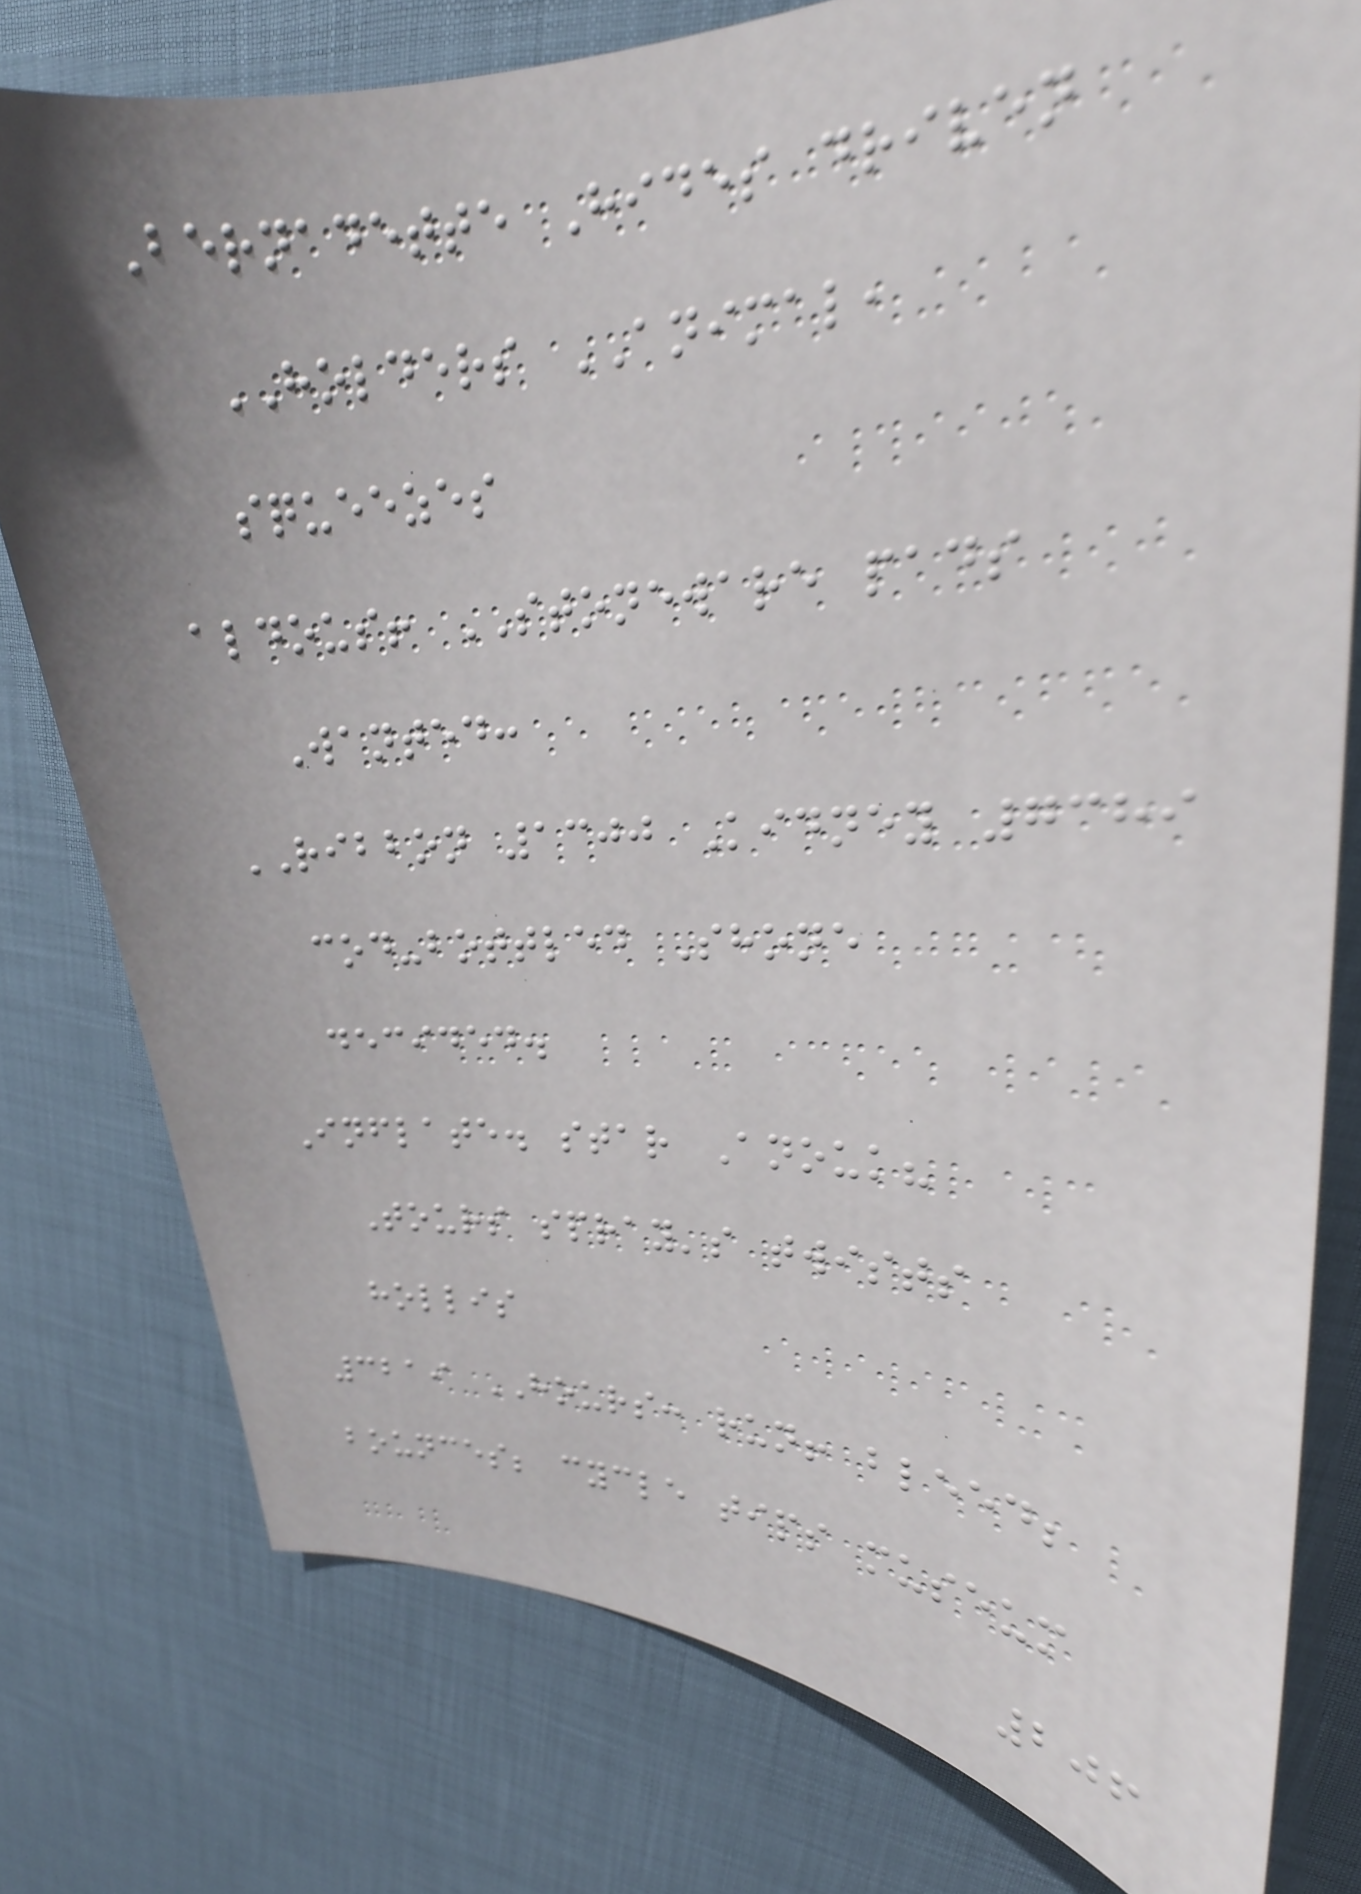Bernadette Hides driven
HOLDERS ANIMAL,
squeezes
aldous! STONEWARE pads
Wanted:
RIBBON 1300 Kidney 7389
cod-bottled Shone
decided.
Inflate. star Anouk?
Tours spray's twists
hollis
3219 HOURS: run! bleed;
bounces; cycle tips museum
206
